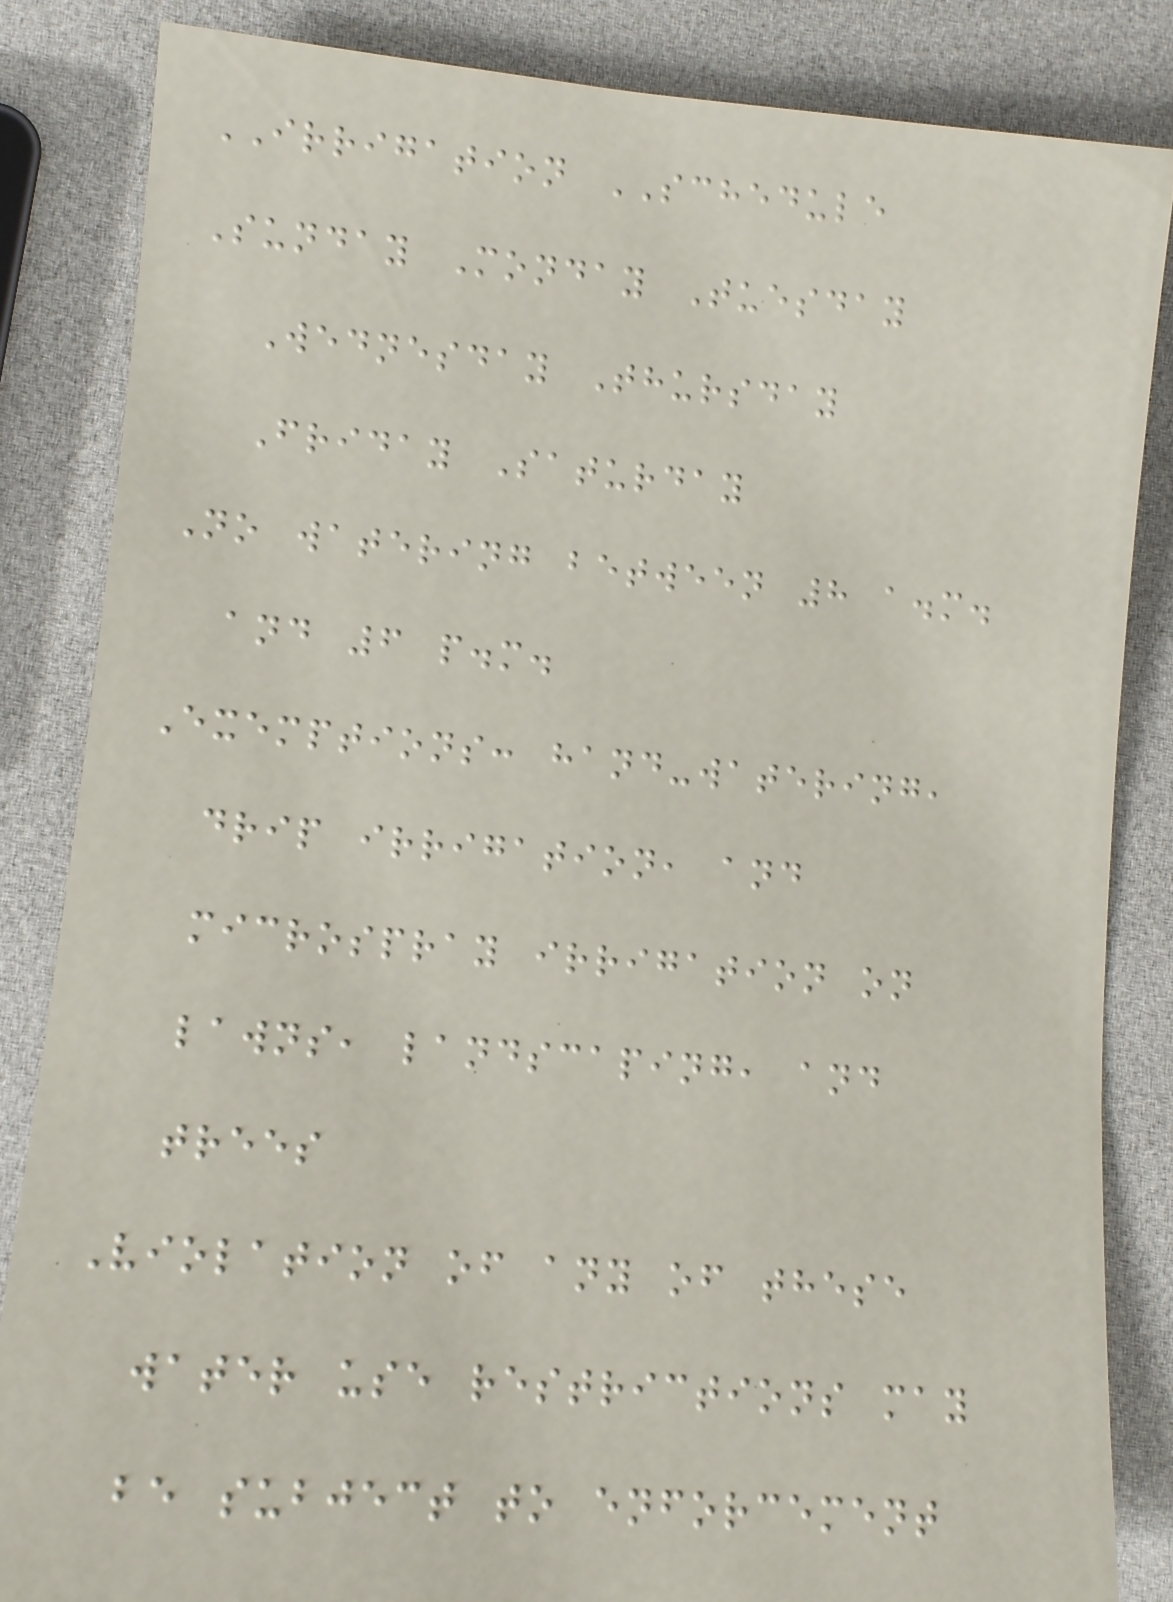IRRIGATION SCHEDULE
Sunday Monday Tuesday
Wednesday Thursday
Friday Saturday
No watering between 8 a.m.
and 6 p.m.
Exemptions: hand-watering,
drip irrigation, and
microspray irrigation on
lawns, landscaping, and
trees
Violation of any of these
water use restrictions may
be subject to enforcement
